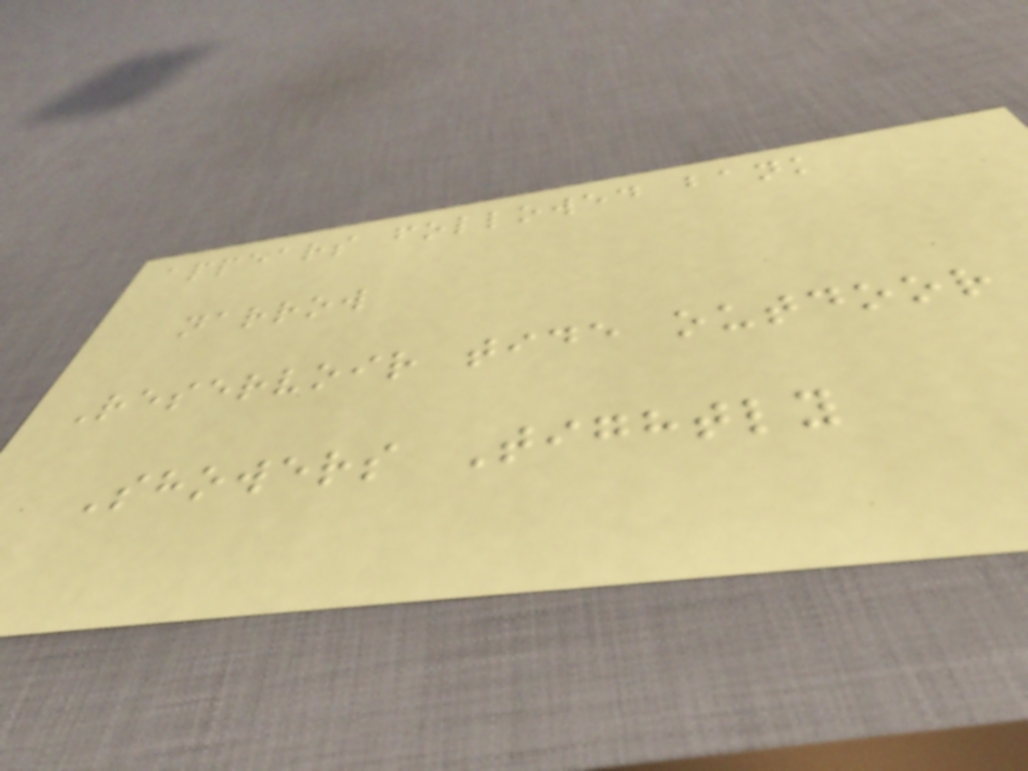appears followed bank
narrow
Reservoir tide outdoor
Showers Tightly
